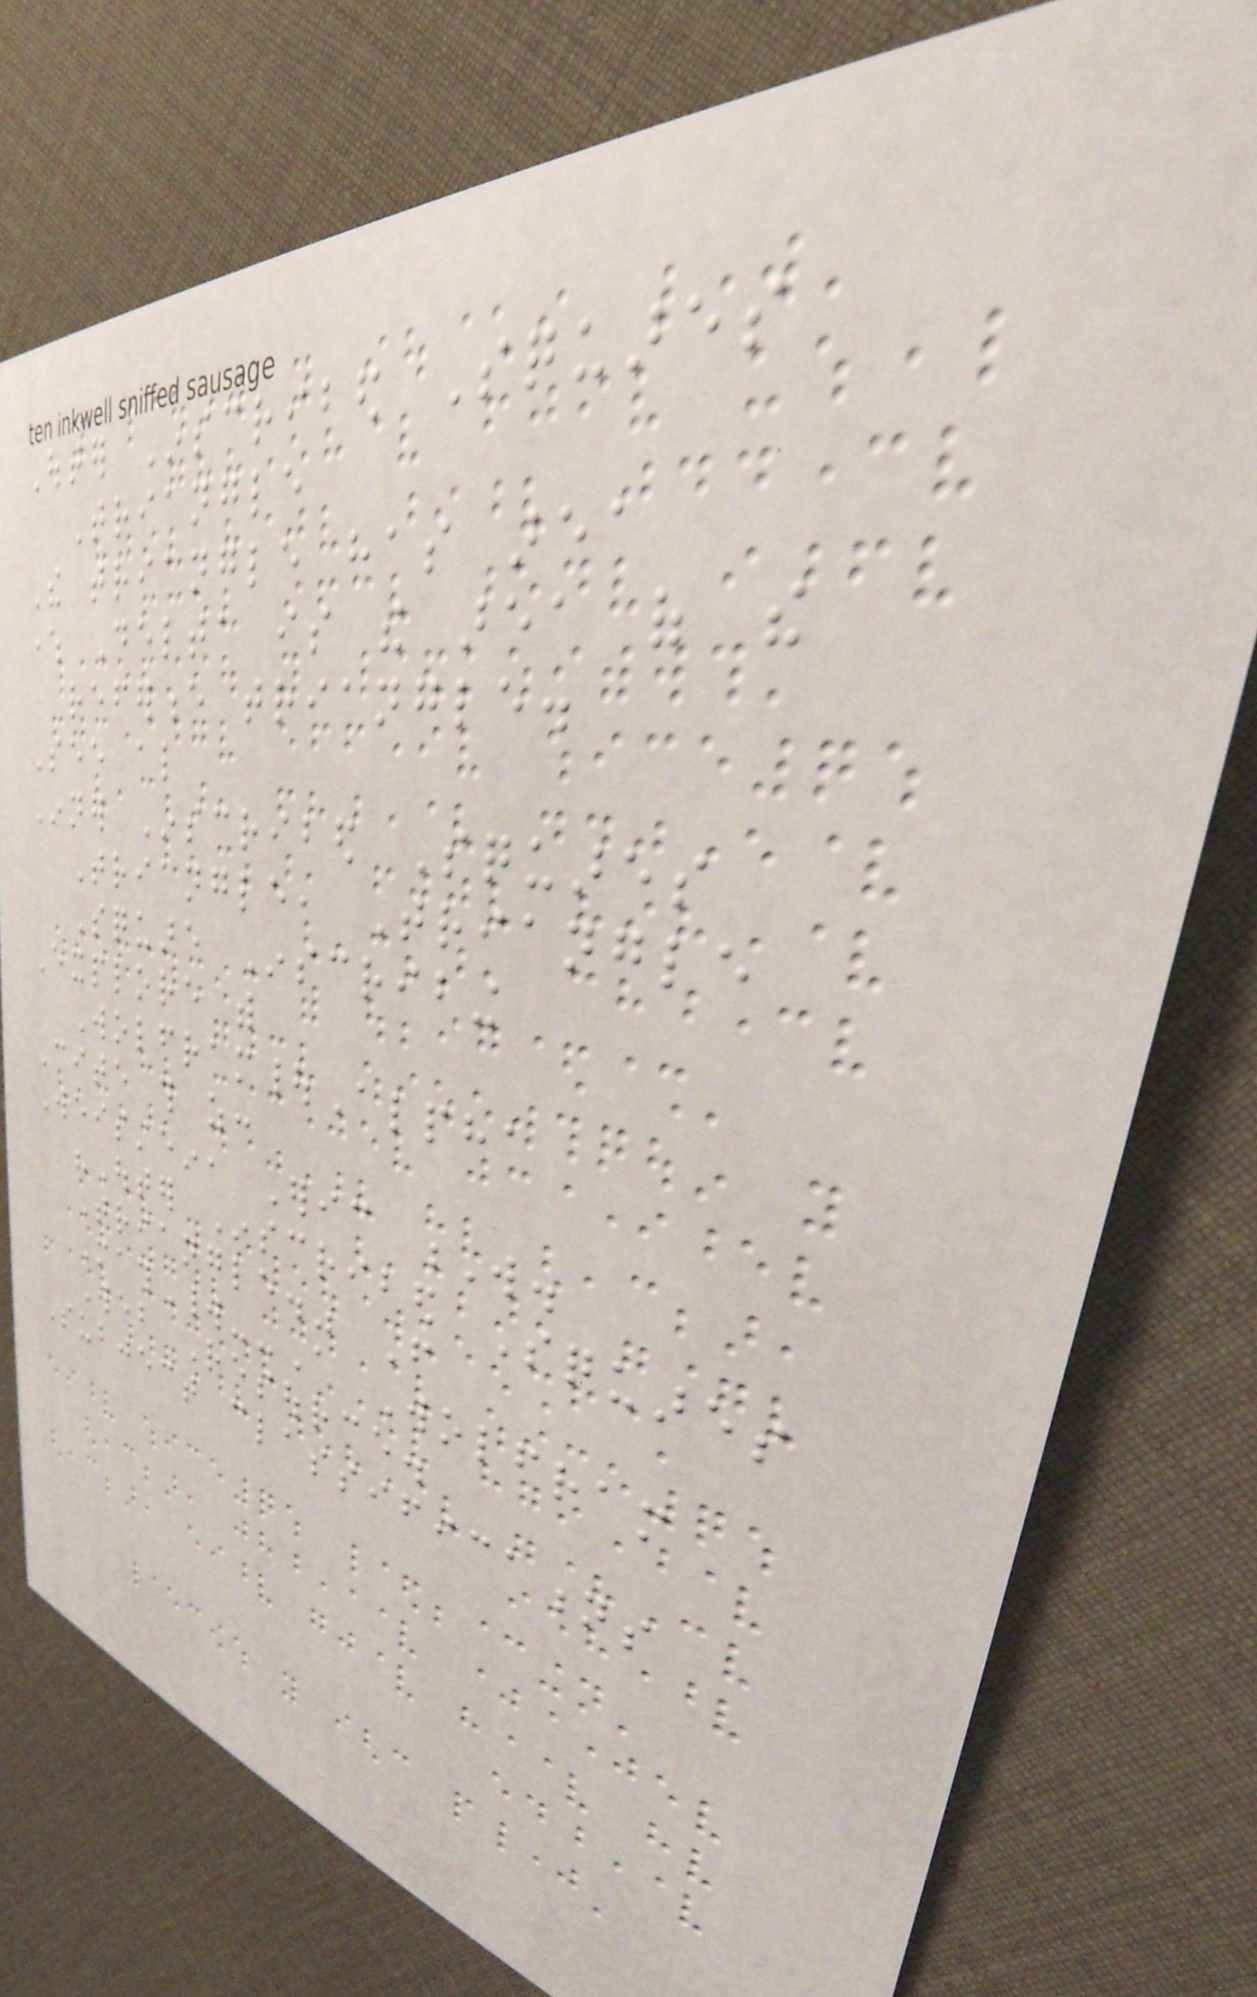Outer Inscribed Squares
Triangle
The triangle has area
where Delta is the area of the
reference triangle.
See also
Inner Inscribed Squares
Triangle, Triangle
Square Inscribing
Explore with
Wolfram|Alpha
Cite this as:
Weisstein, Eric W.
"Outer Inscribed Squares
Triangle." From
MathWorld--A Wolfram
Web Resource.
Subject classifications
